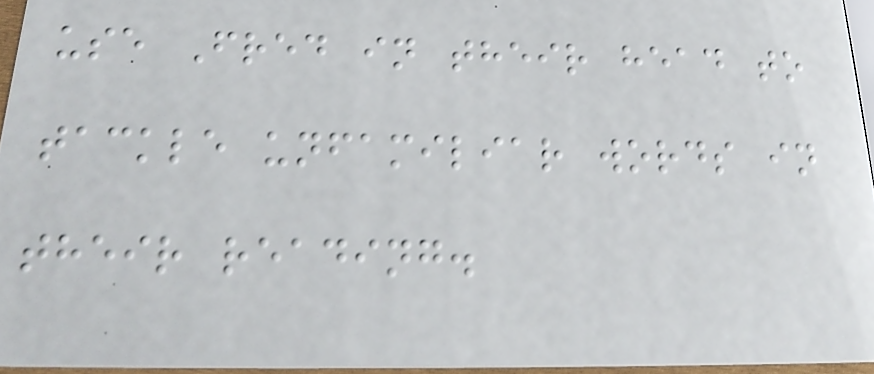use Fred in their head to
tackle unfamiliar words in
their reading.
